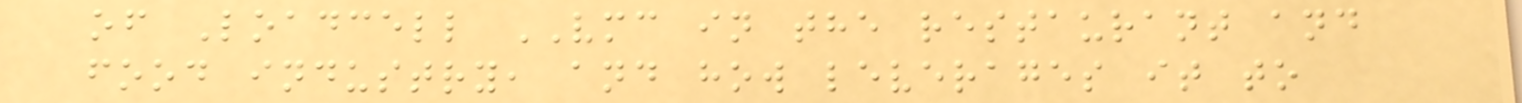of Loadcell VMC in the restaurant and
food industry, and how leverages it to
